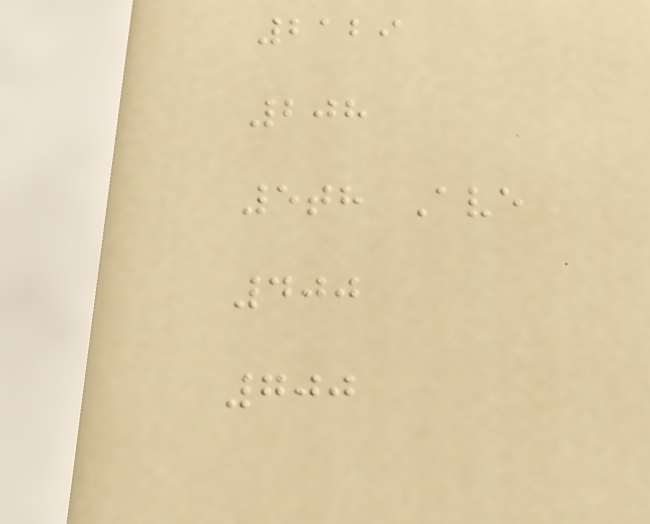2129
208
5th Ave
400
700
